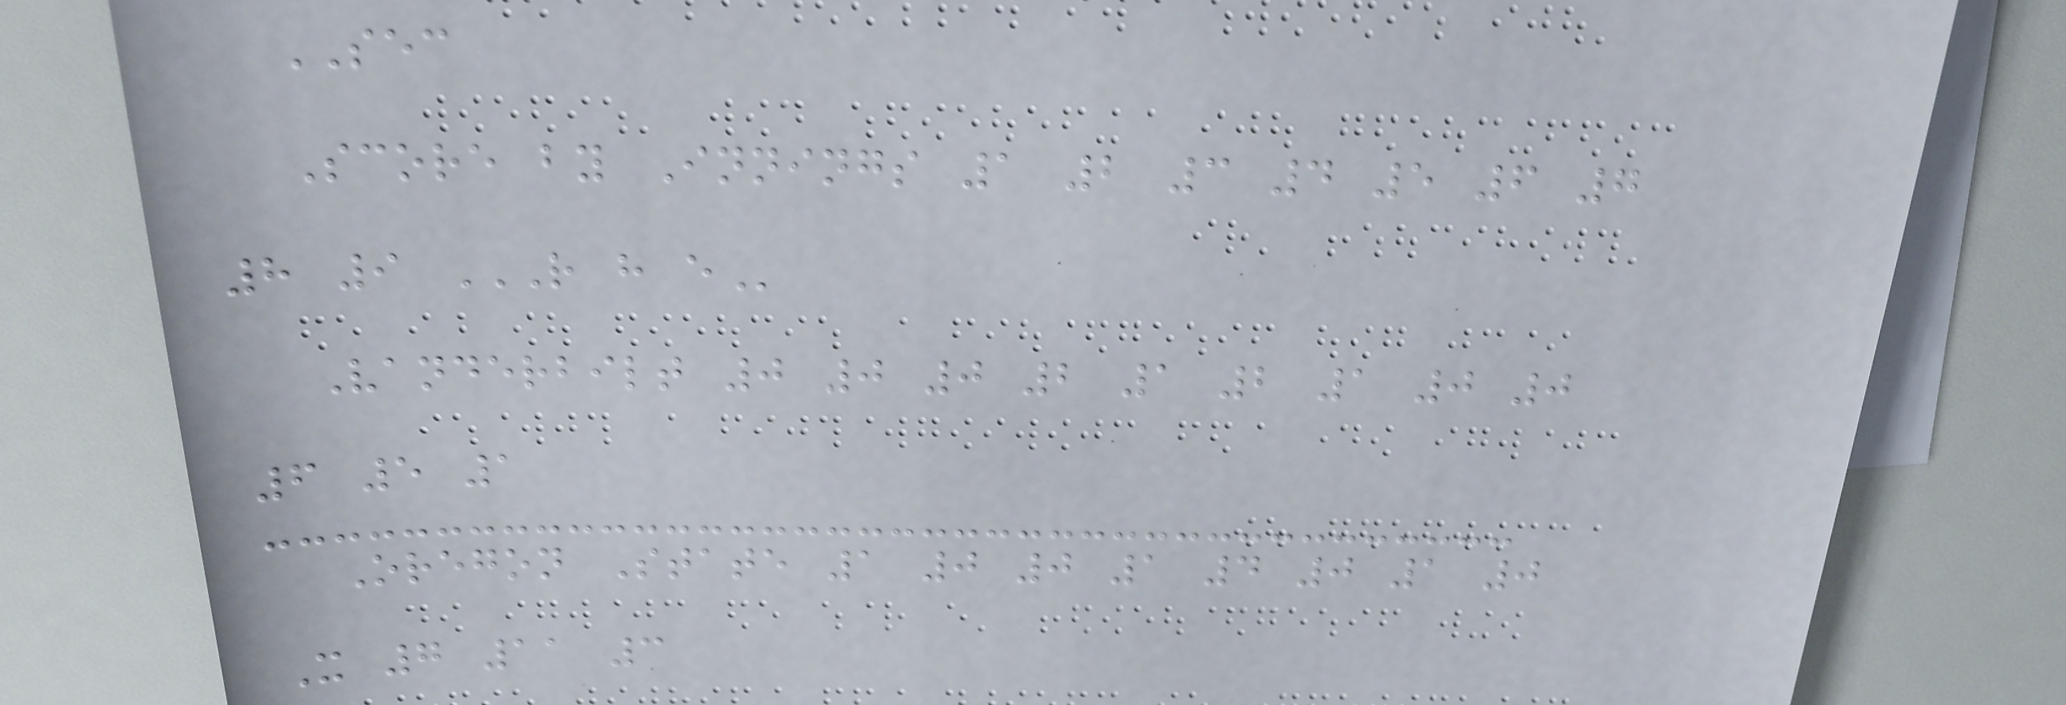SEC
Score by Innings 1 2 3 4 5 6 7
8 9 R H E
Vanderbilt 0 0 0 2 1 2 1 0 0
6 5 1
Oregon State 1 0 0 1 4 0 1 0
X 7 11 3
